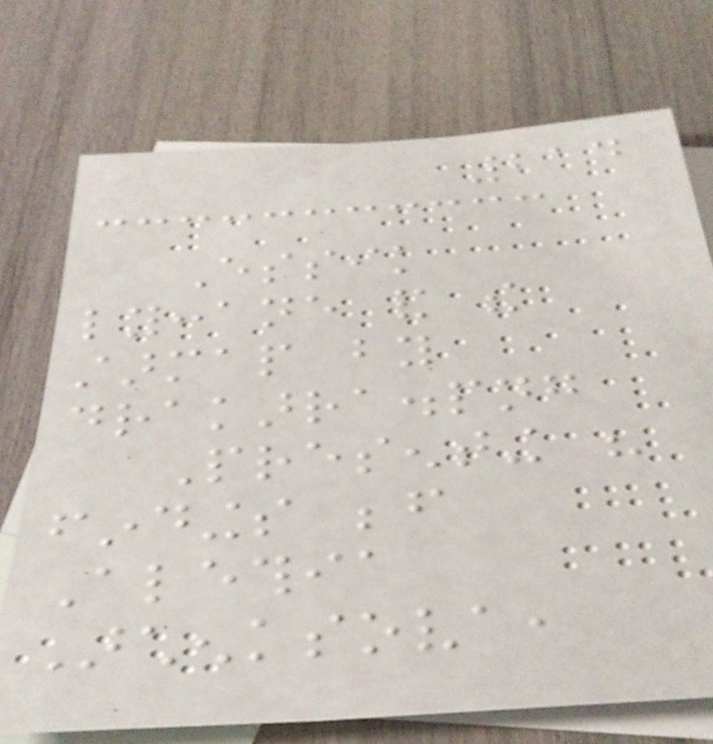214
Essik
lyccane and the
starmap by
drakarra.png
Presenting his
findings before
Alethia
Archenksova,
